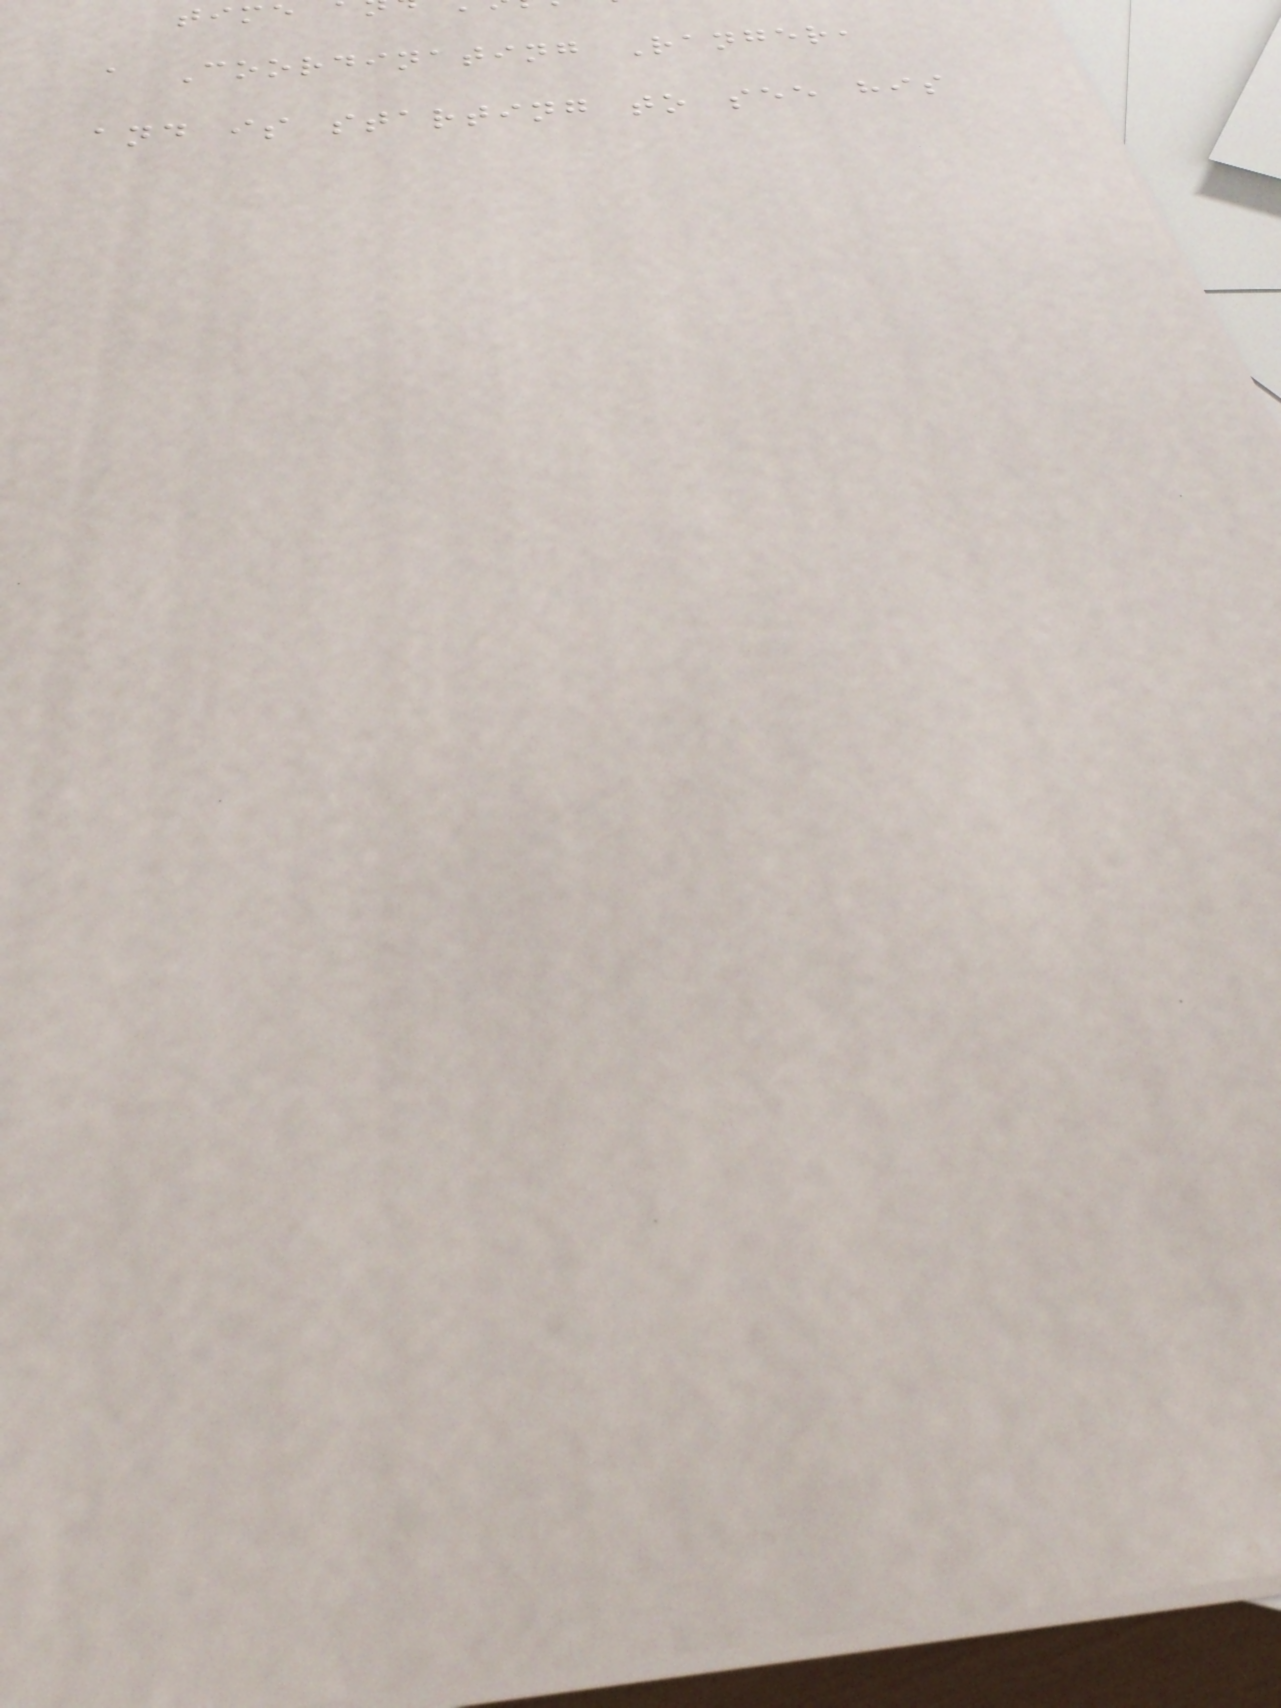a Coordinating Ranger,
and is starting to see his
